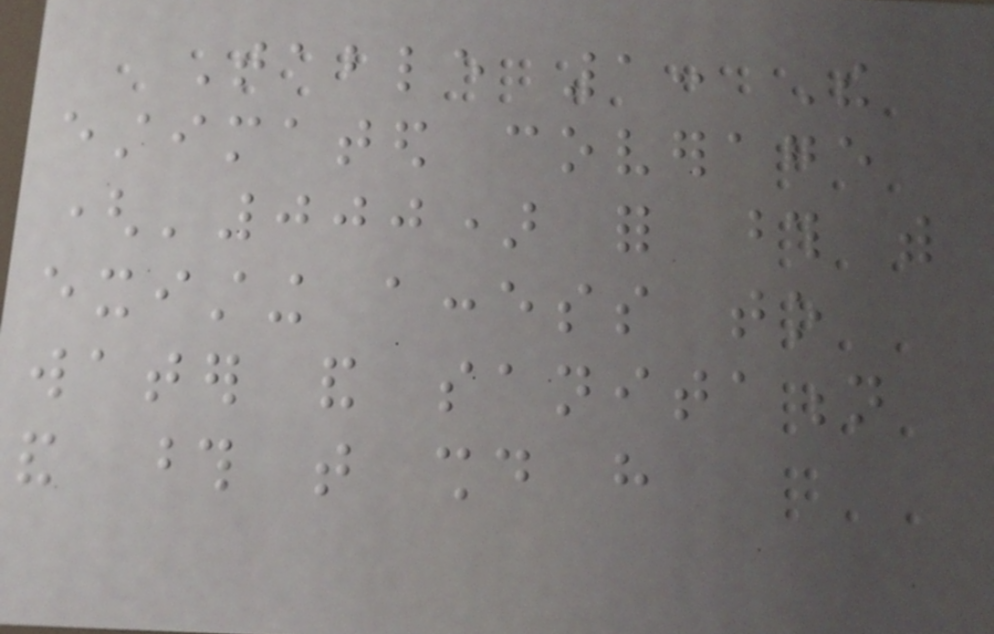Table 1: The
estimated coverage
('000) for those with
existing access to
water and sanitation
and those that should have
